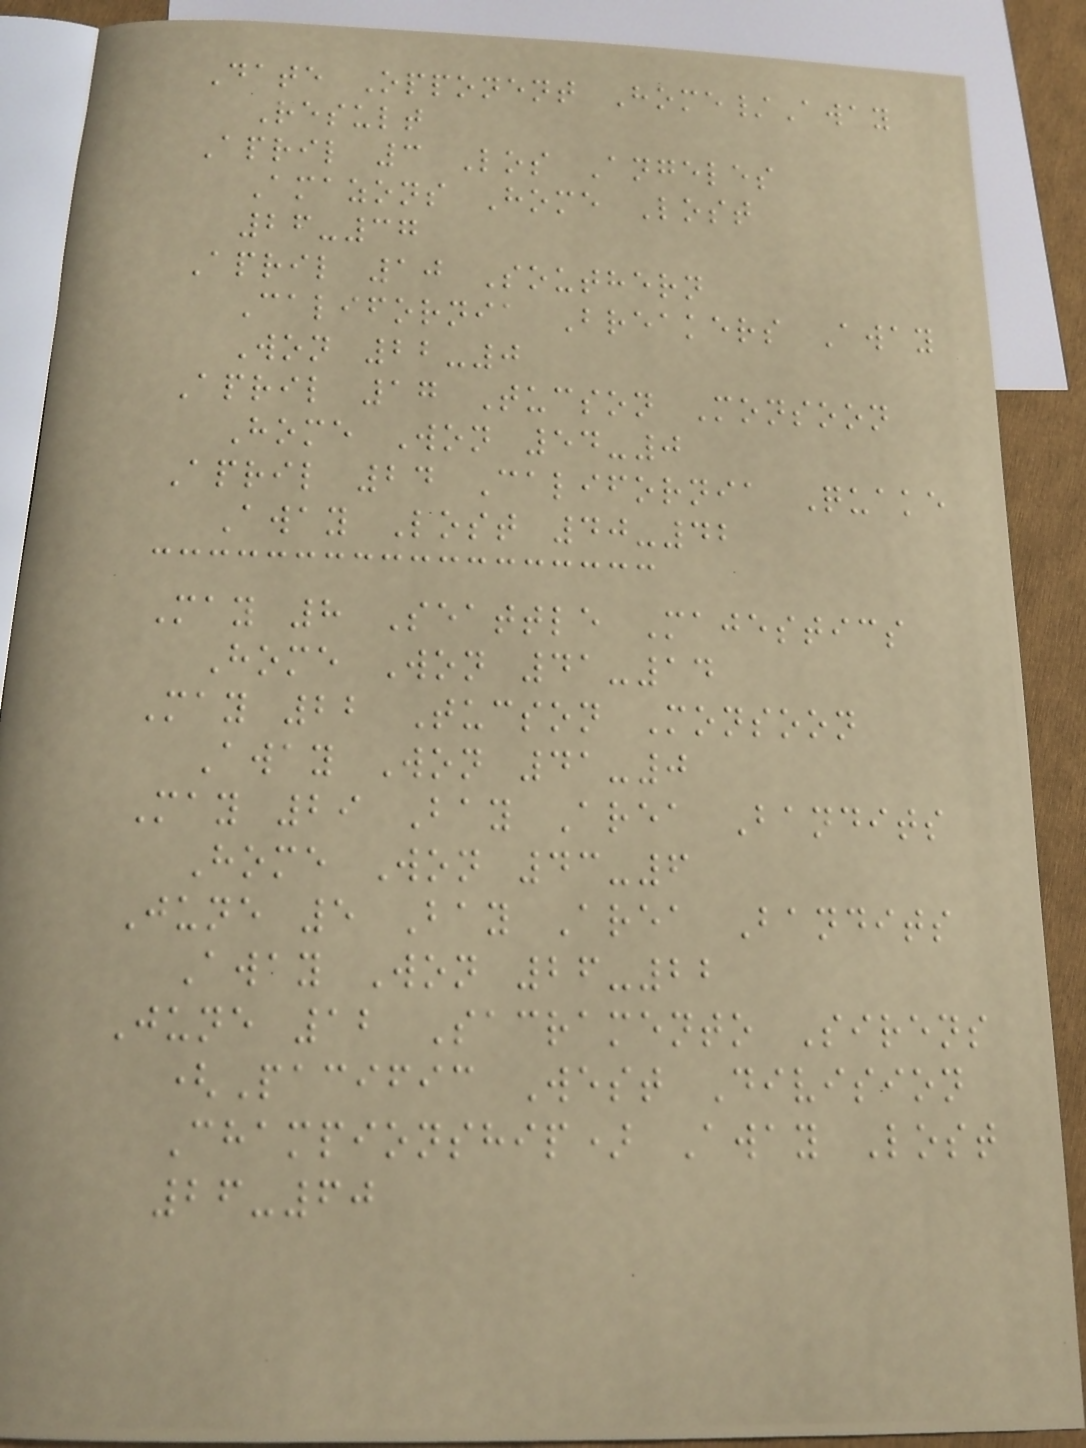Date Opponent Home/Away
Result
April 3 Los Angeles
Amazons Home Lost
26-37
April 10 Southern
California Breakers Away
Won 22-0
April 17 Tucson Monsoon
Home Won 54-0
April 24 California Quake
Away Lost 40-42
May 8 Seattle Majestics
Home Won 41-14
May 22 Tucson Monsoon
Away Won 41-0
May 29 Bay Area Bandits
Home Won 43-6
June 5 Bay Area Bandits
Away Won 26-22
June 12 Sacramento Sirens
(Pacific West Division
Championship) Away Lost
26-60
